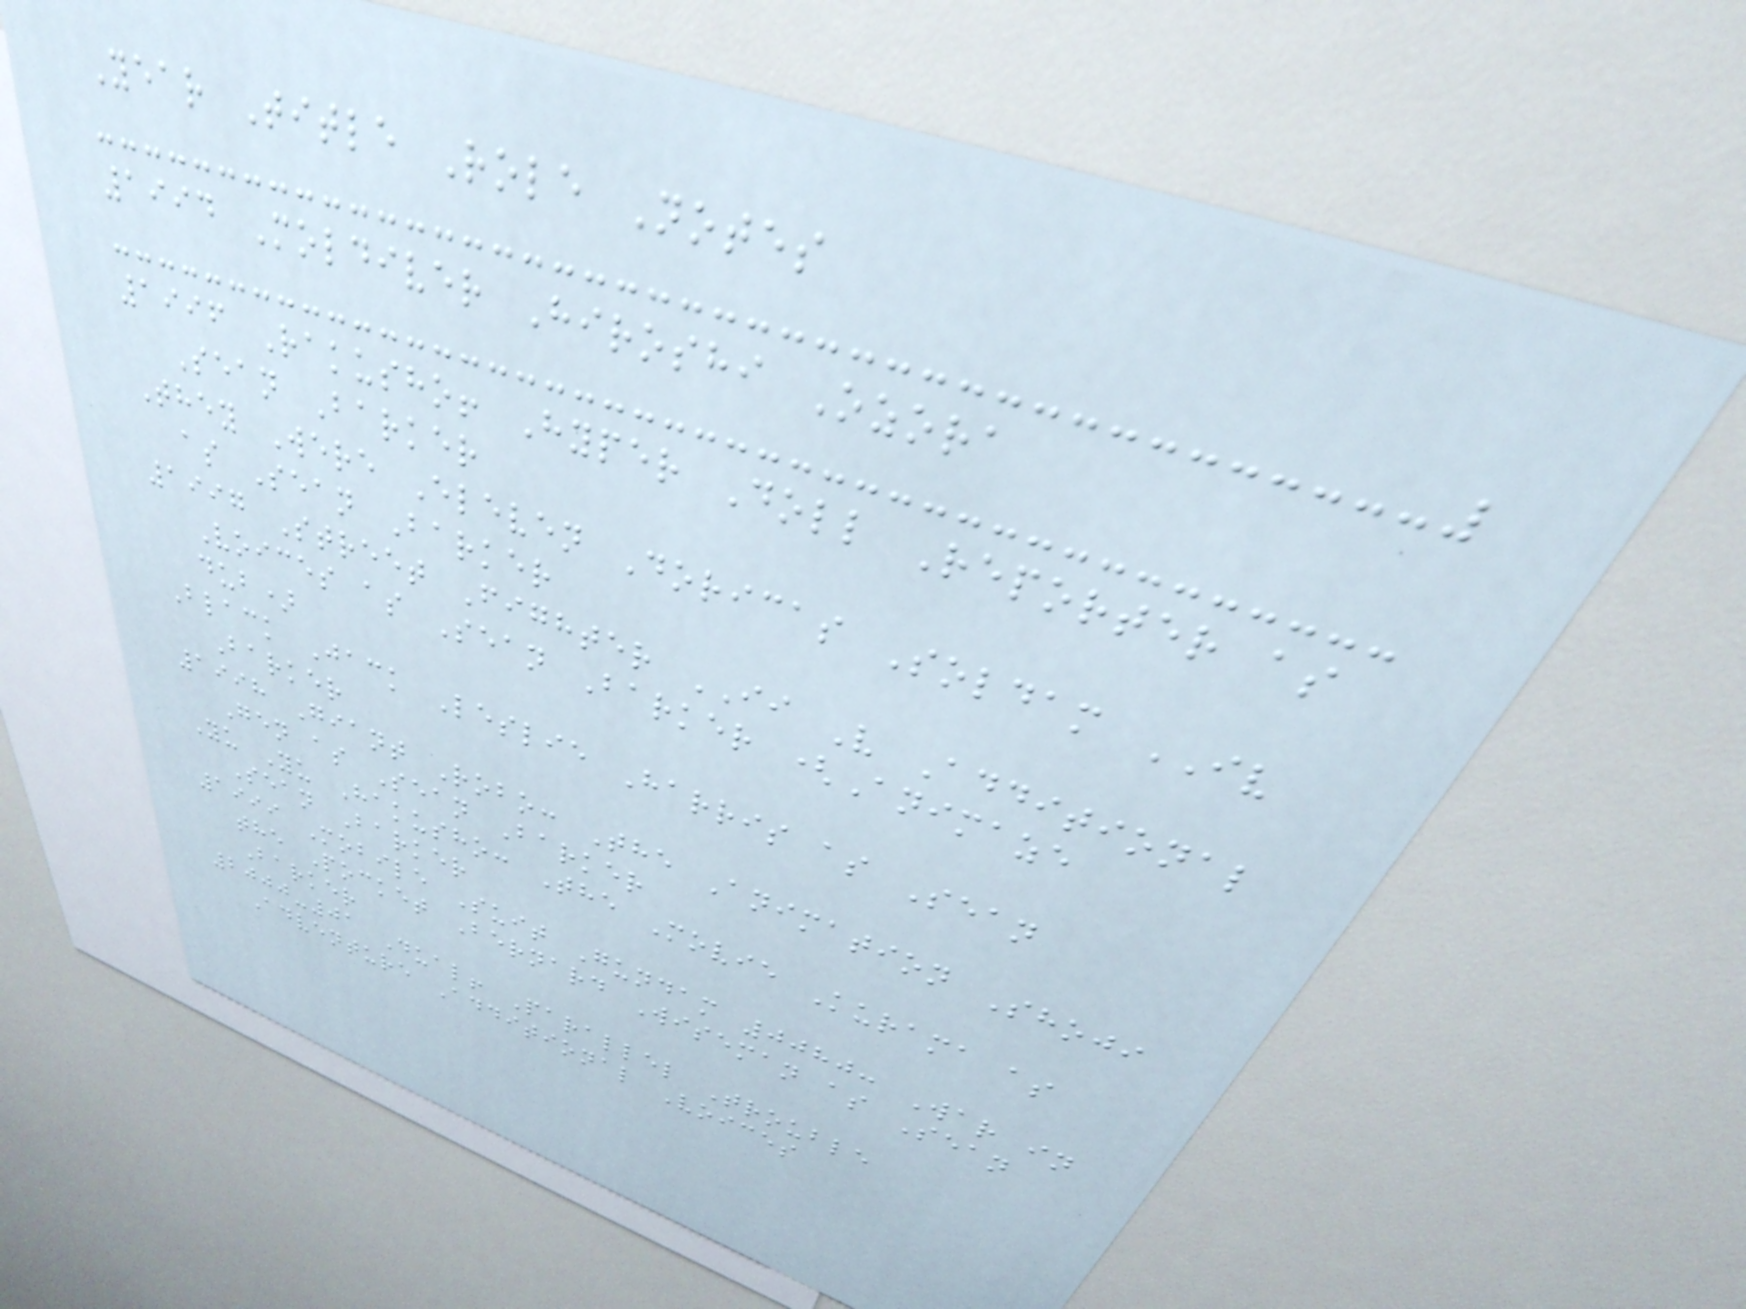Year Title Role Notes
1994 Moldiver Hiroshi Ozora
1996 Rakusho! Hyper Doll Reporter as
Sean Barker
They Were Eleven Doricas Soldam IV
as Sean Barker
1997 Street Fighter II V Additional
Voices as Sean Barker (Animaze
dub)
Black Jack Leslie Harris as Sean
Barker
1998 Giant Robo: The Animation Shoji
Gen as Sean Barker
Yu Yu Hakusho: The Movie Kurama as
Sean Barker
1999 Mobile Suit Gundam 0080: War in
the Pocket Bernard Wiseman as Sean
Barker
2000-01 Dual! Parallel Trouble
Adventure Additional Voices
